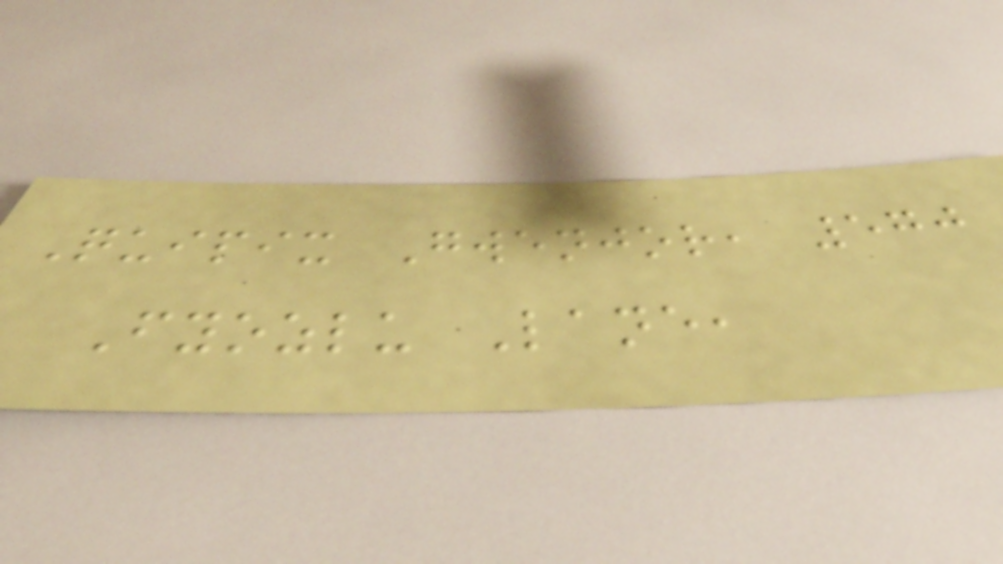Quipix Gwenjor, 570
Fyozlu Lane,
